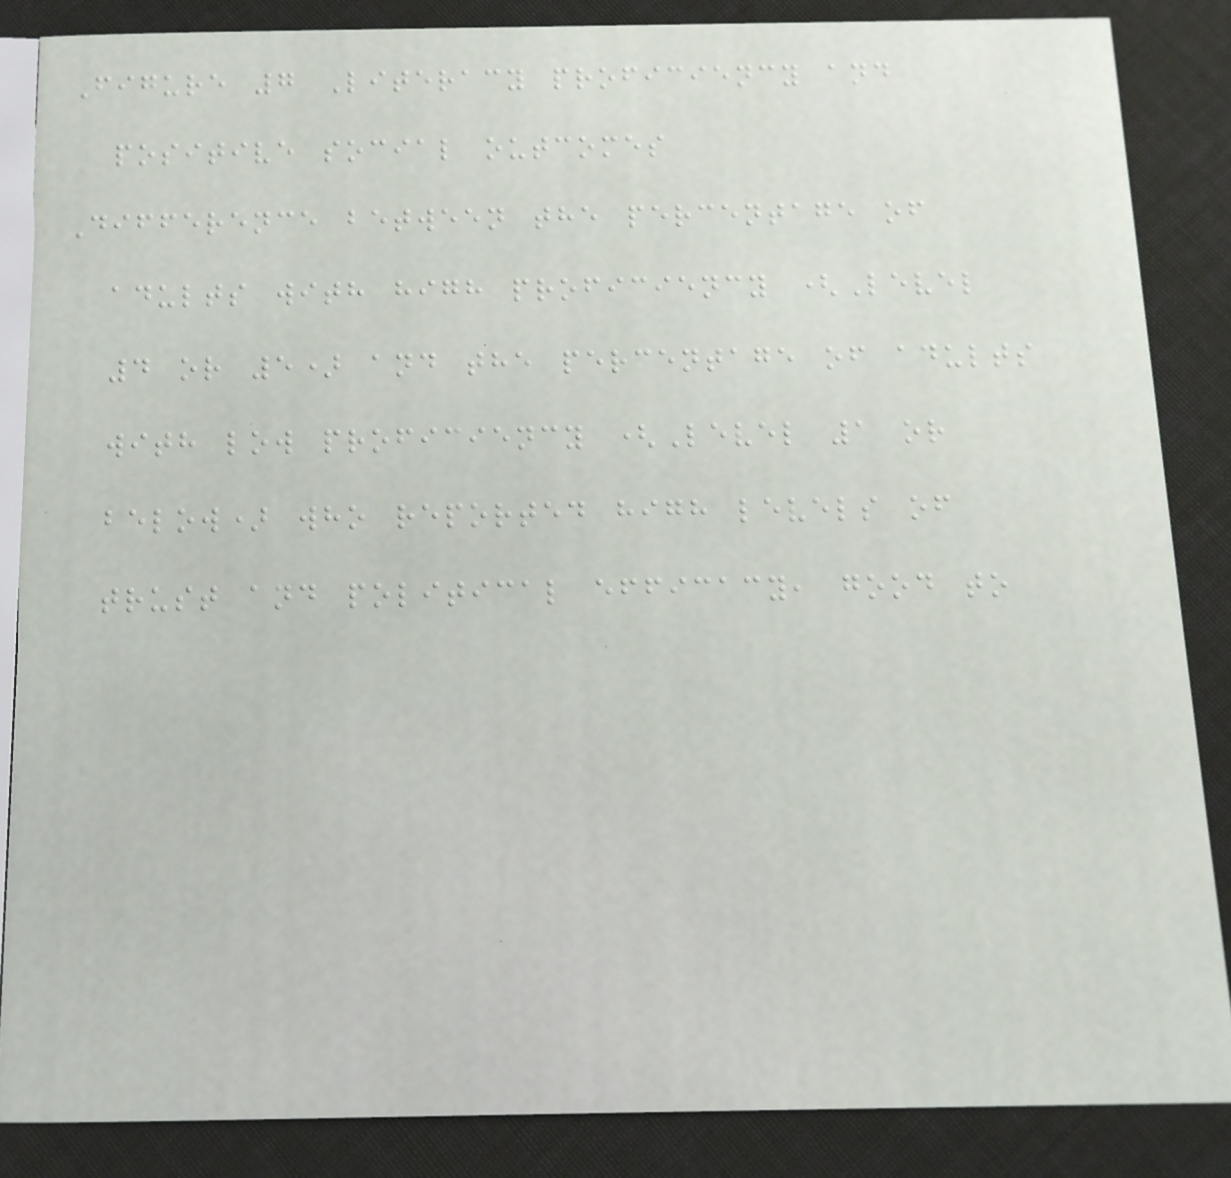Figure 7 Literacy proficiency and
positive social outcomes
Difference between the percentage of
adults with high proficiency (Level
4 or 5) and the percentage of adults
with low proficiency (Level 1 or
below) who reported high levels of
trust and political efficacy, good to
